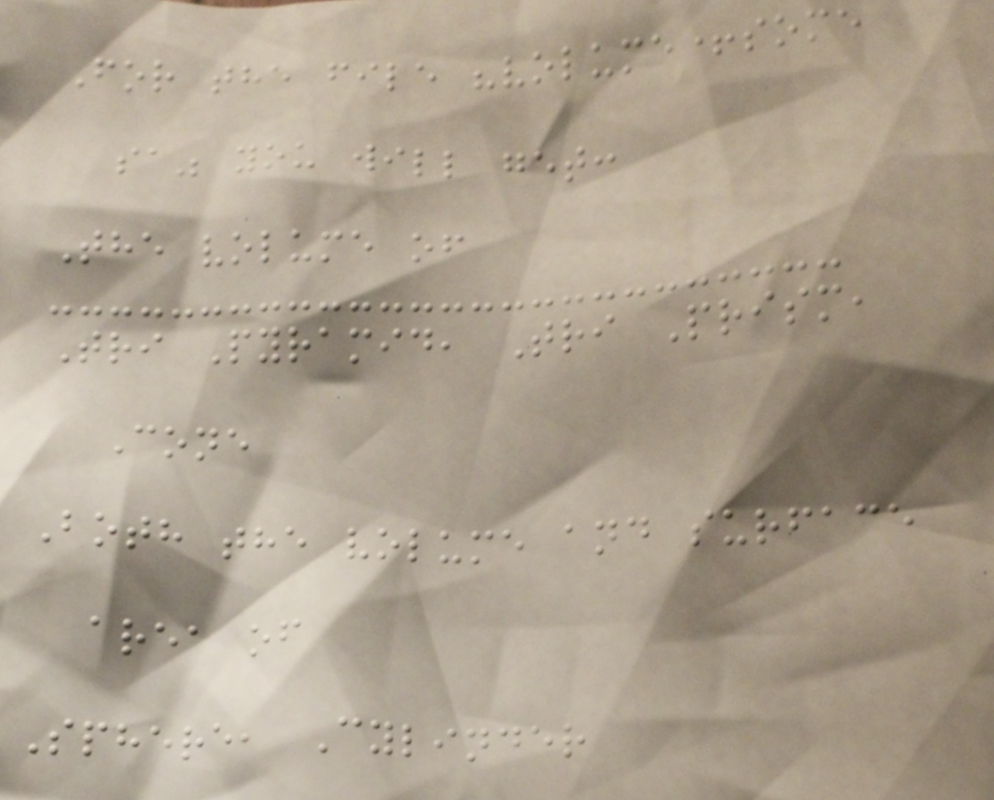For the file "volume+some
sa" you will get:
The volume of
Tri Pyramid, Tri Prism,
Cone
Both the volume and surface
area of
Sphere, Cylinder
